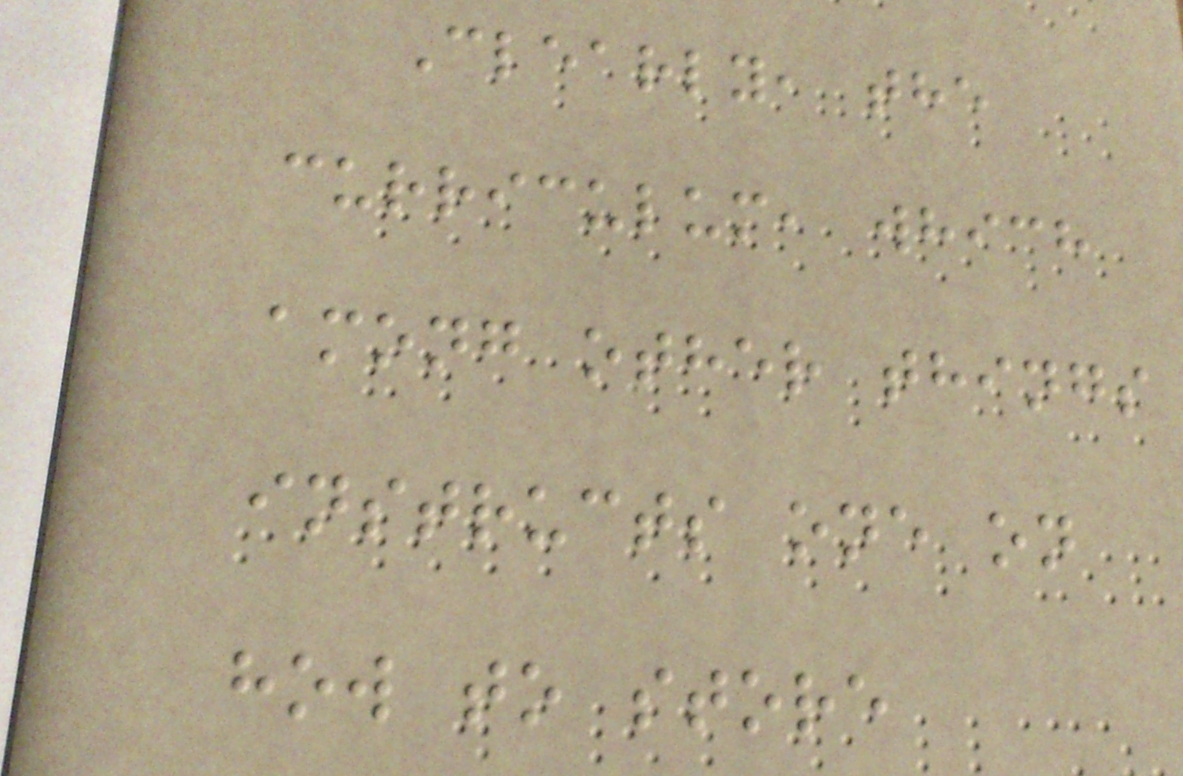Clearly, the
curriculum, which
among other things
instructs one on
how to store
